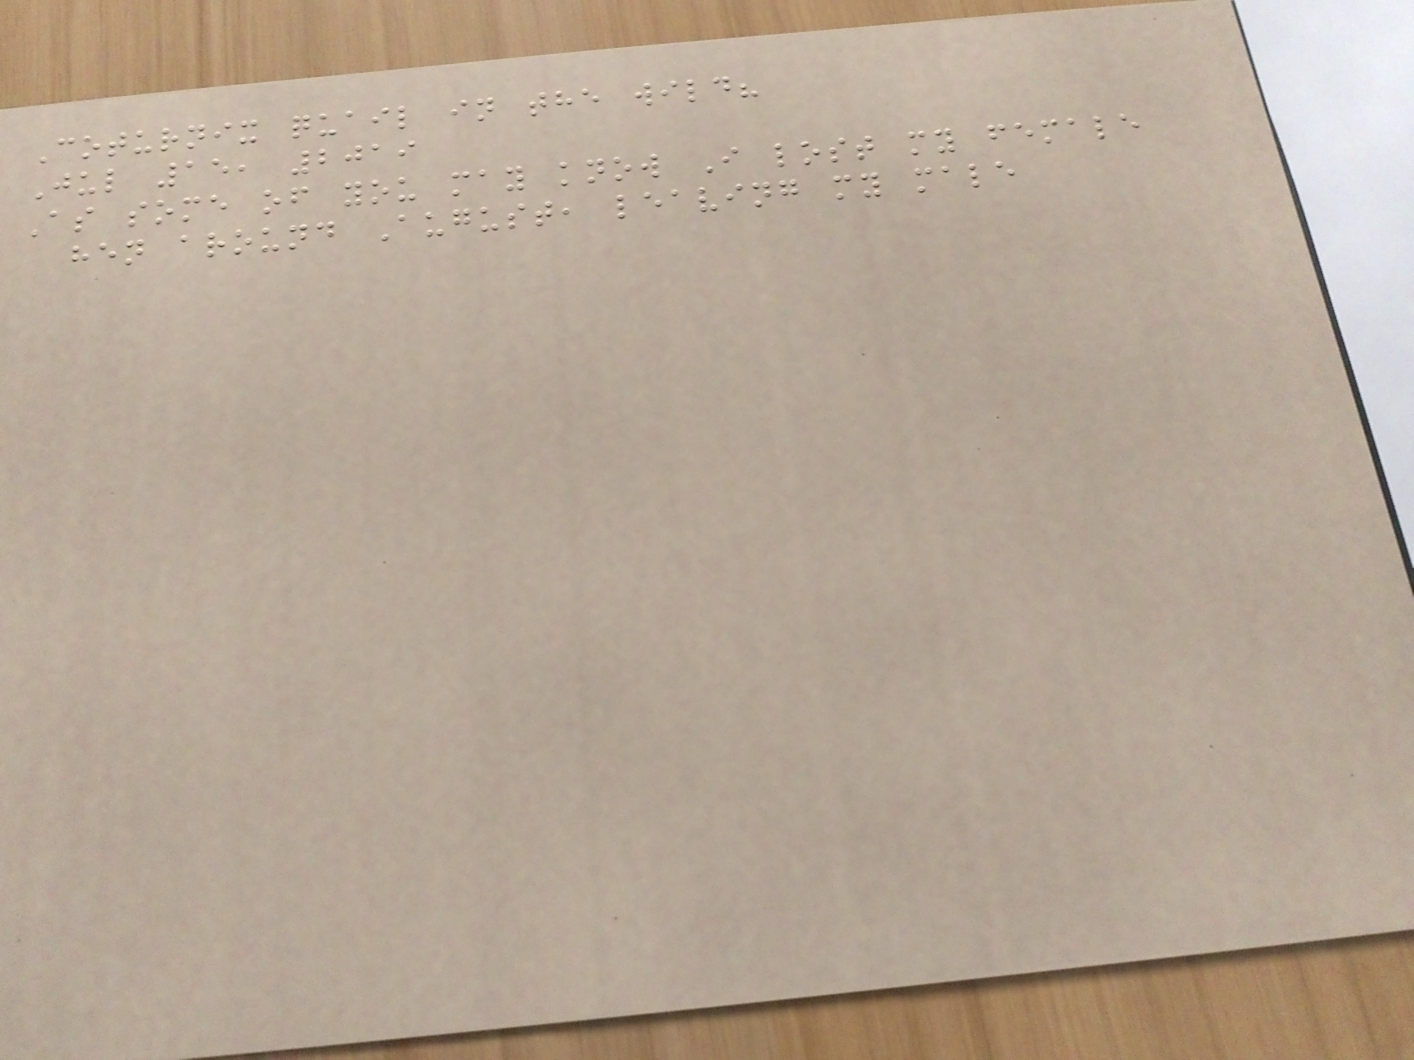Coturnix quail in the wild?
Jul 15, 2019
As some of you may know I lost my female
hen around August, leaving my male
